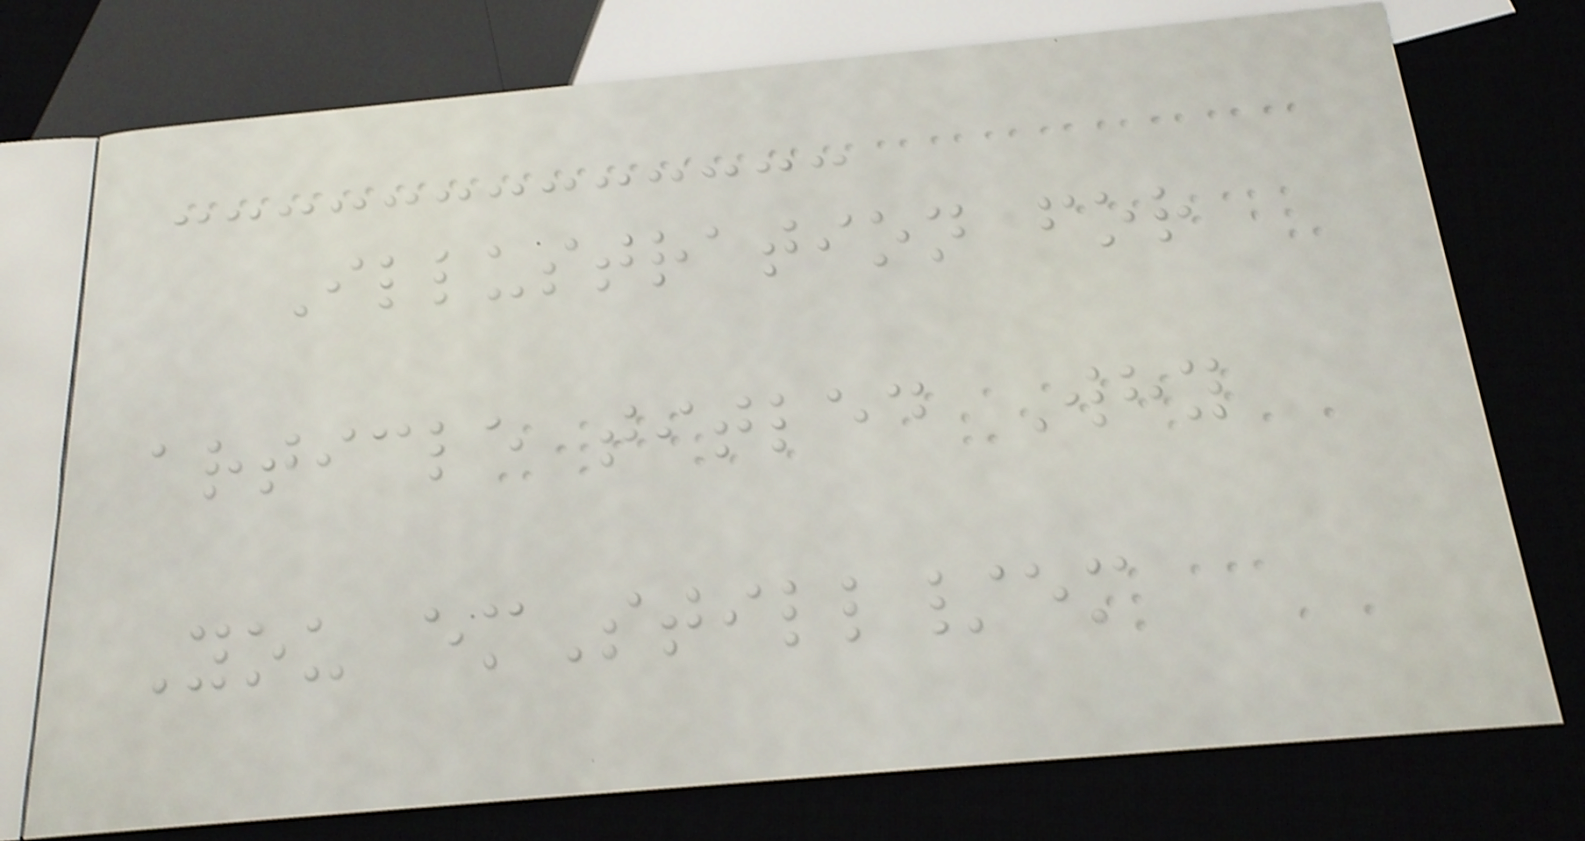Illustration for
article titled Why
You emStill/em
